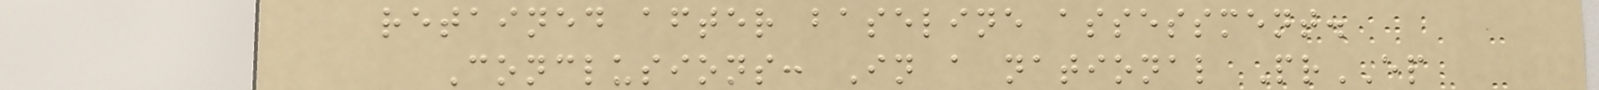retained after baseline assessment.
Conclusions: In a national PrEP
